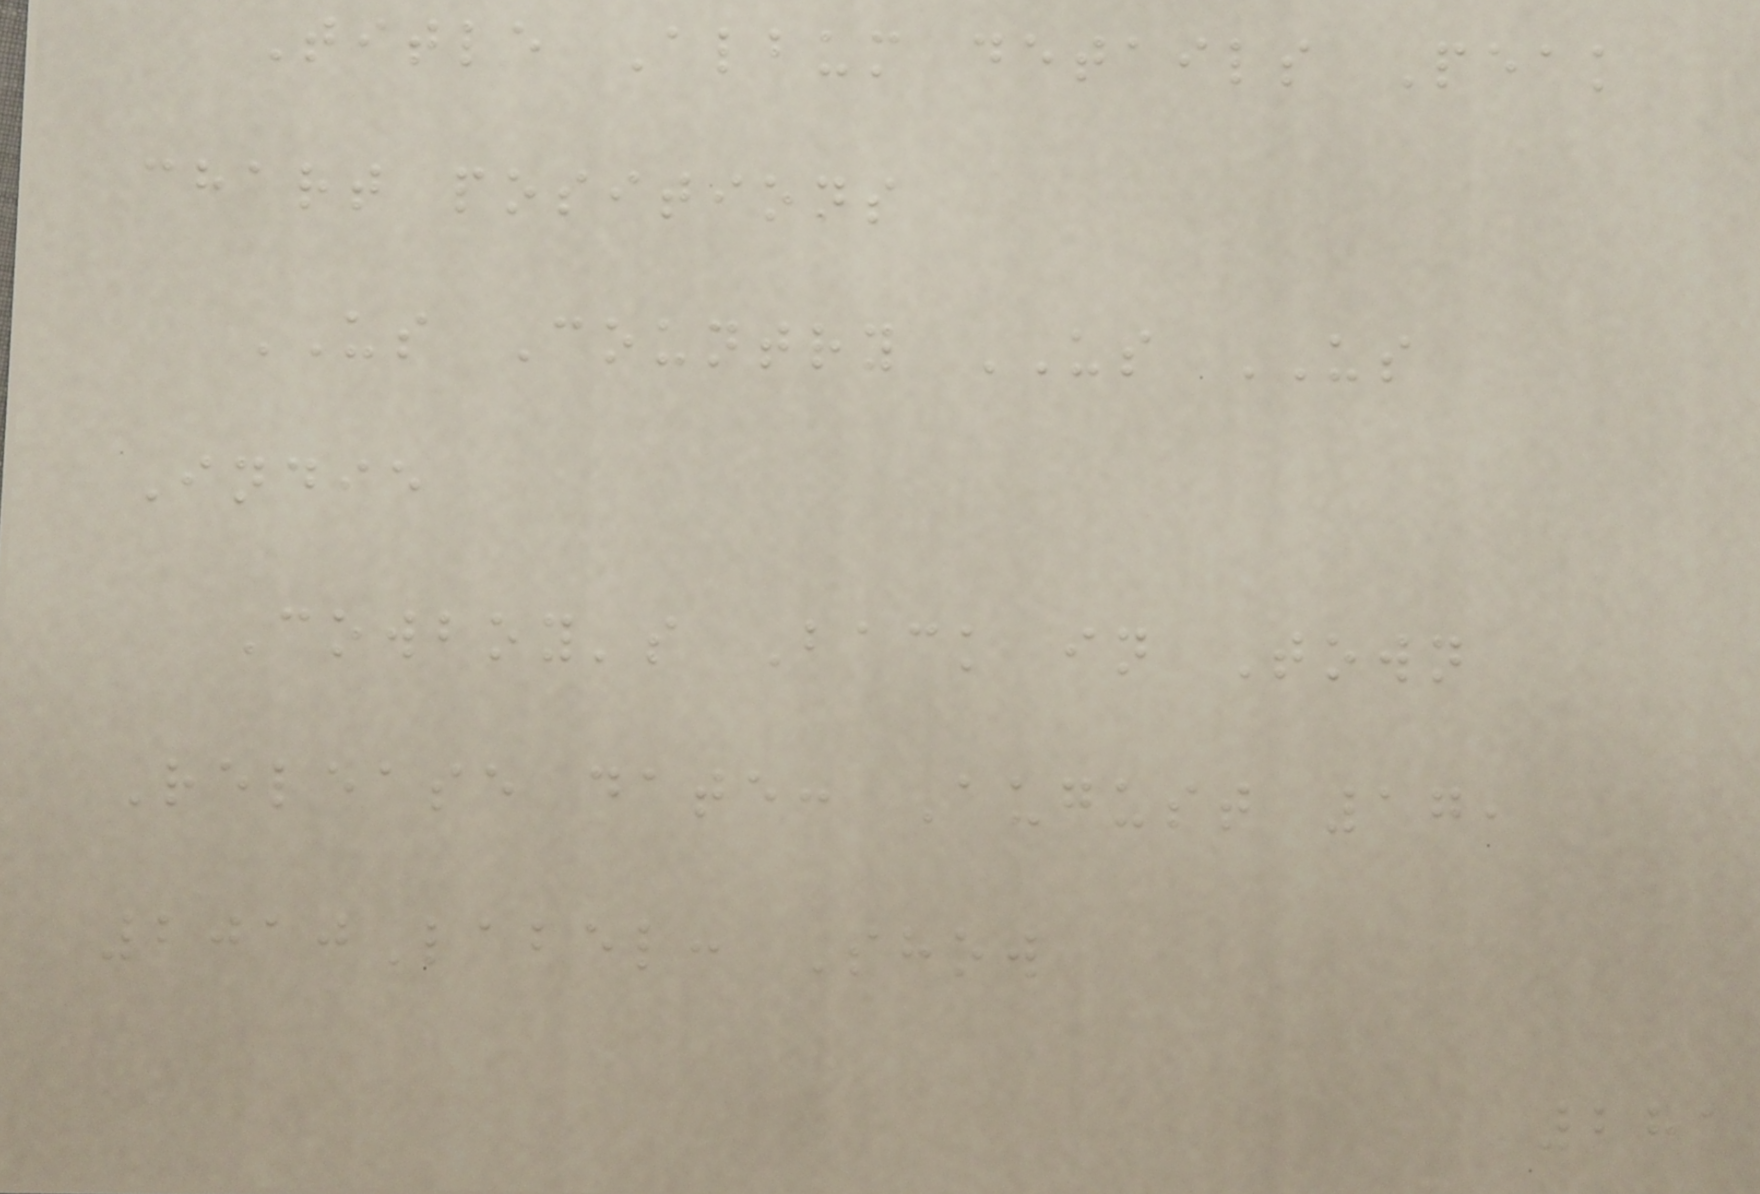Title Album details Peak
chart positions
US Country US US
Indie
Cowboy's Back in Town
Release date: August 17,
2010Label: Show
281
